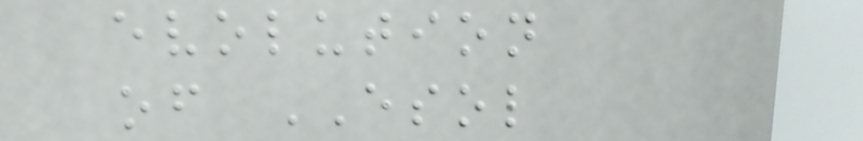evolution
of ESOL
